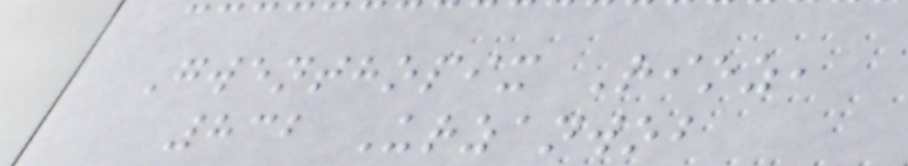Gwenthopix Rioz,
832 Urzanwob
